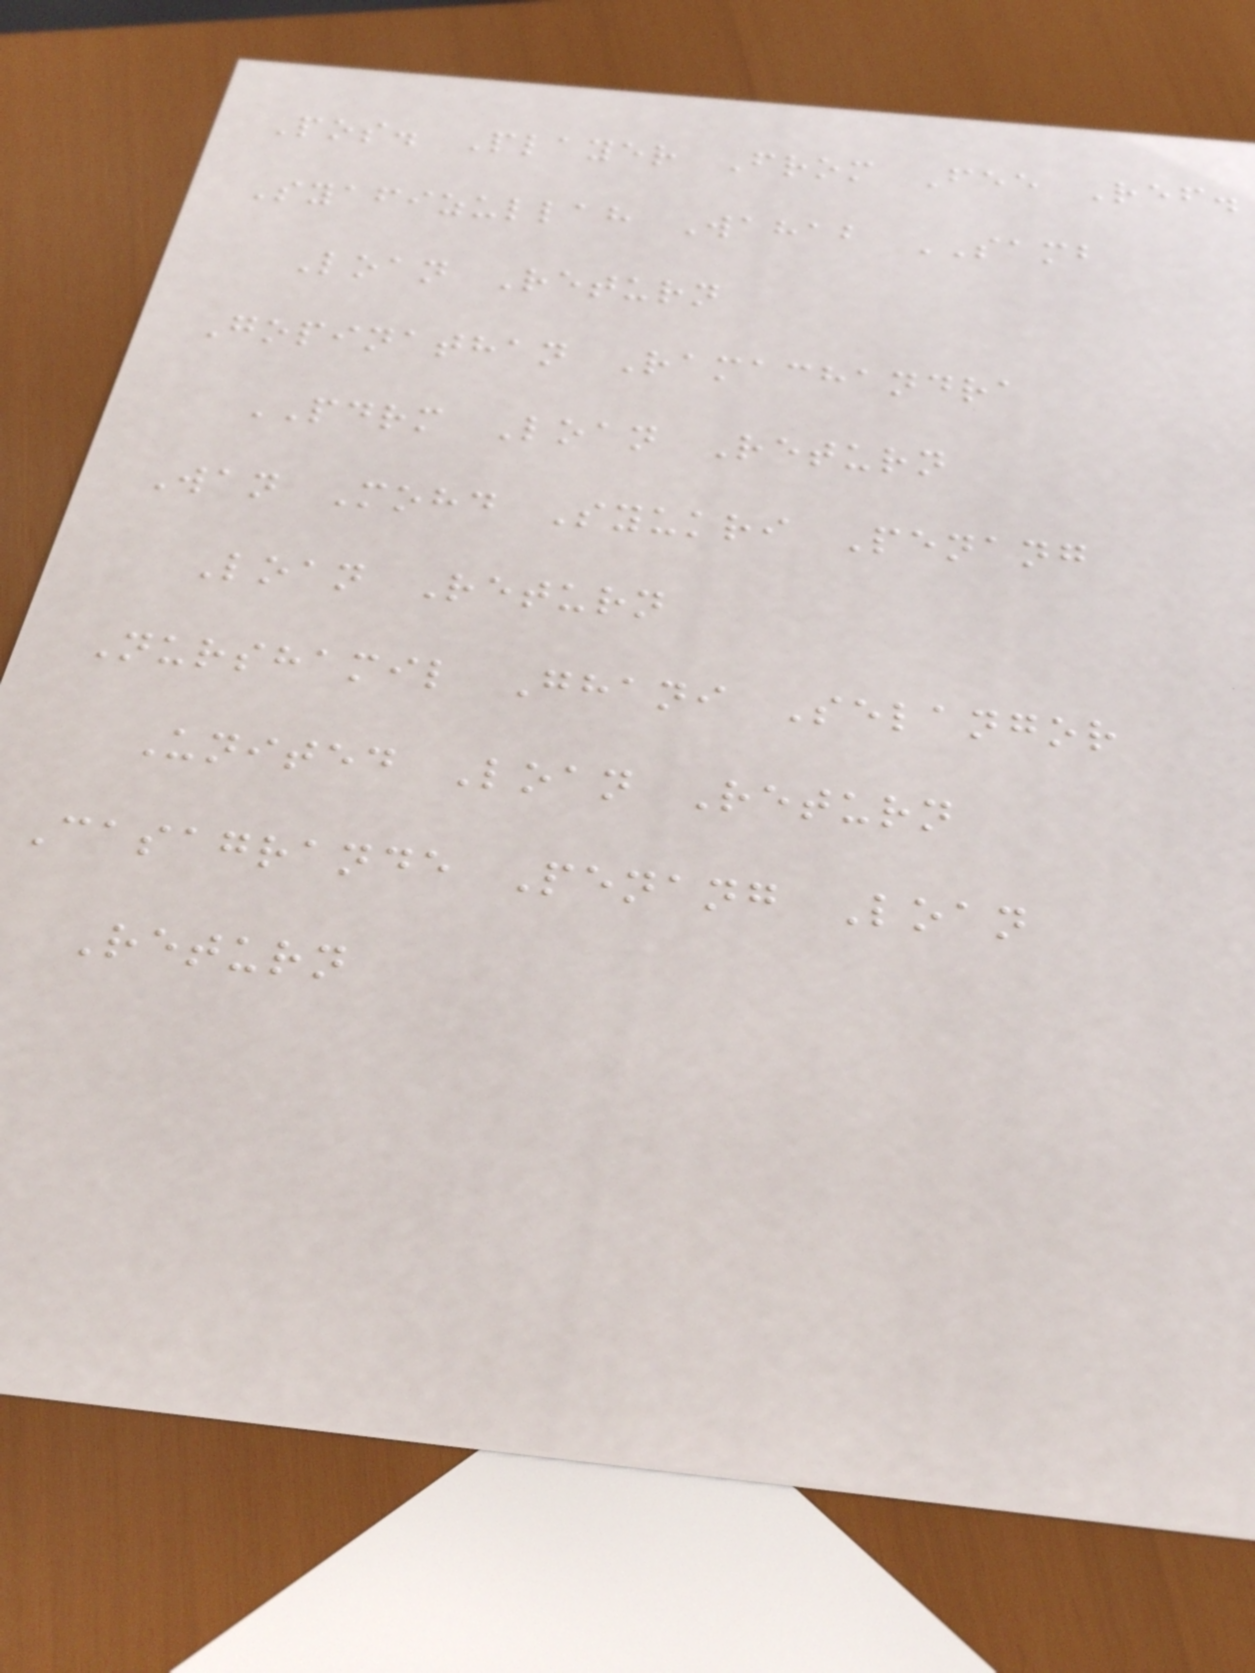Pos. Player From Fee Ref.
Syafizullah Wahab SAMB
Loan Return
Gopinathan Ramachandra
PDRM Loan Return
Wan Mohd Syukri Penang
Loan Return
Nurshamil Ghani Selangor
United Loan Return
Casagrande Penang Loan
Return
